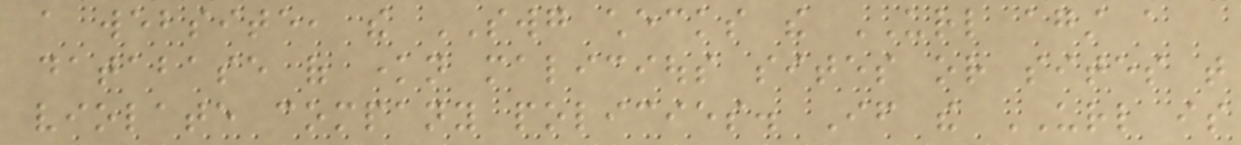a website, the SWG checks the URL against a
database of known malicious sites or sites that
violate company policies. If the URL is
